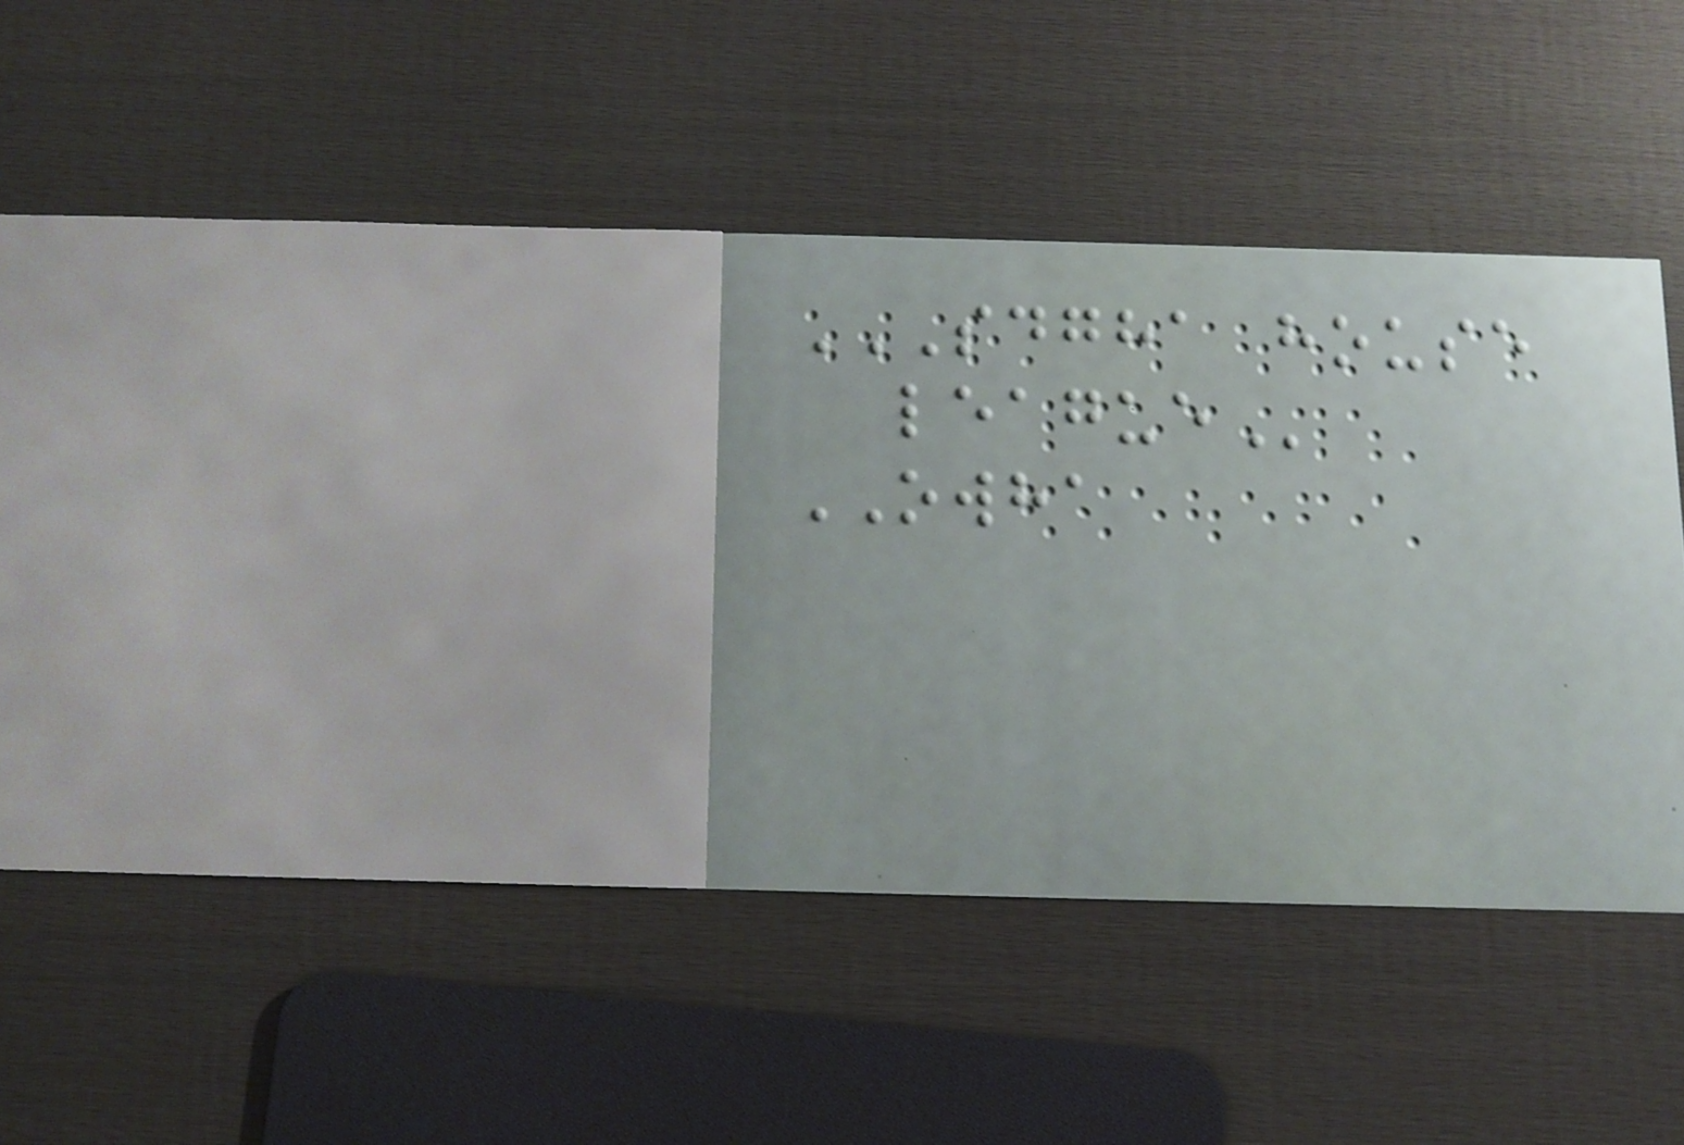SDGHA HOUSE
LEAGUE
OWHA
